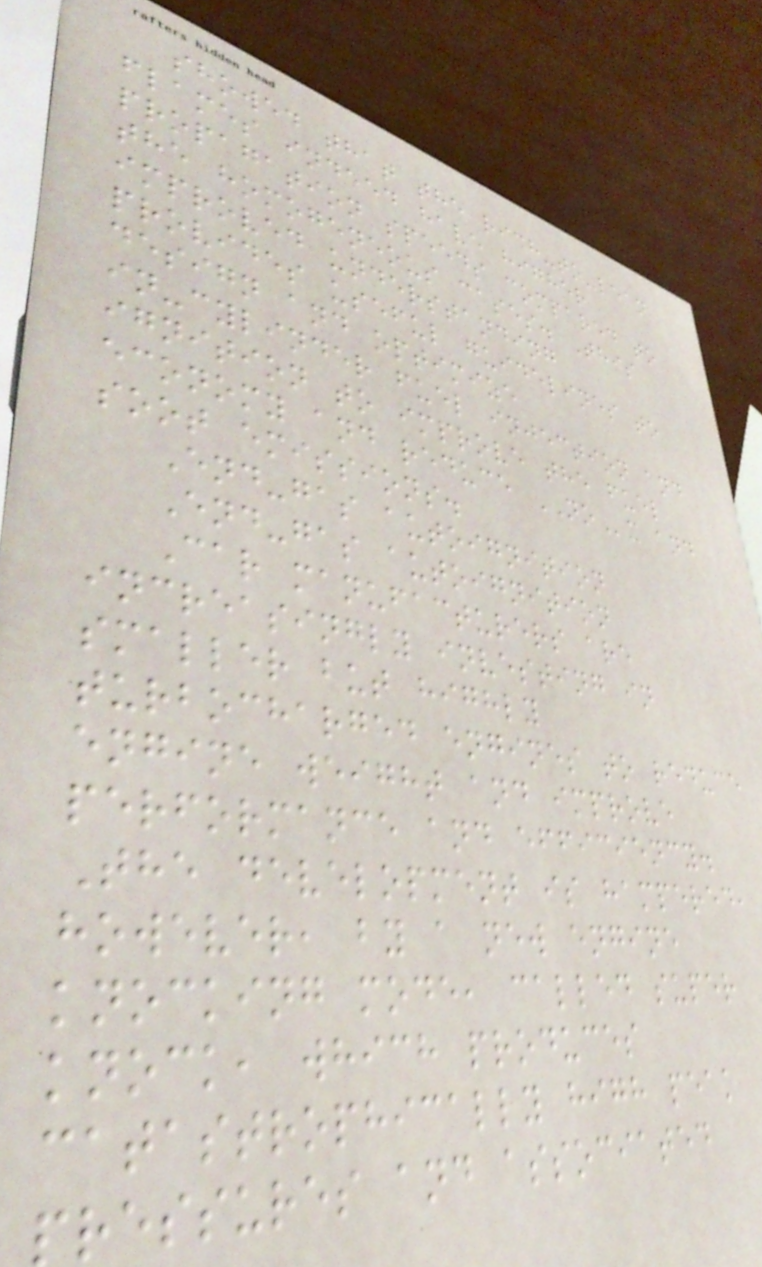showed that the rich-to-lean
flames indeed have higher
propagation speeds compared to
the homogeneous cases. This
improved understanding
provides useful guidelines to
design and optimize
in-cylinder fuel injection and
ignition to improve the fuel
economy and reduce NOx and
soot emissions.
End-gas autoignition
End-gas autoignition
Car manufacturers are
increasingly investing in
smaller but highly
turbocharged engines to reduce
engine weight and improve
performance and efficiency.
The development is hampered,
however, by a new engine
knocking mode, called super
knock, which produces
catastrophically high peak
pressures and associated
